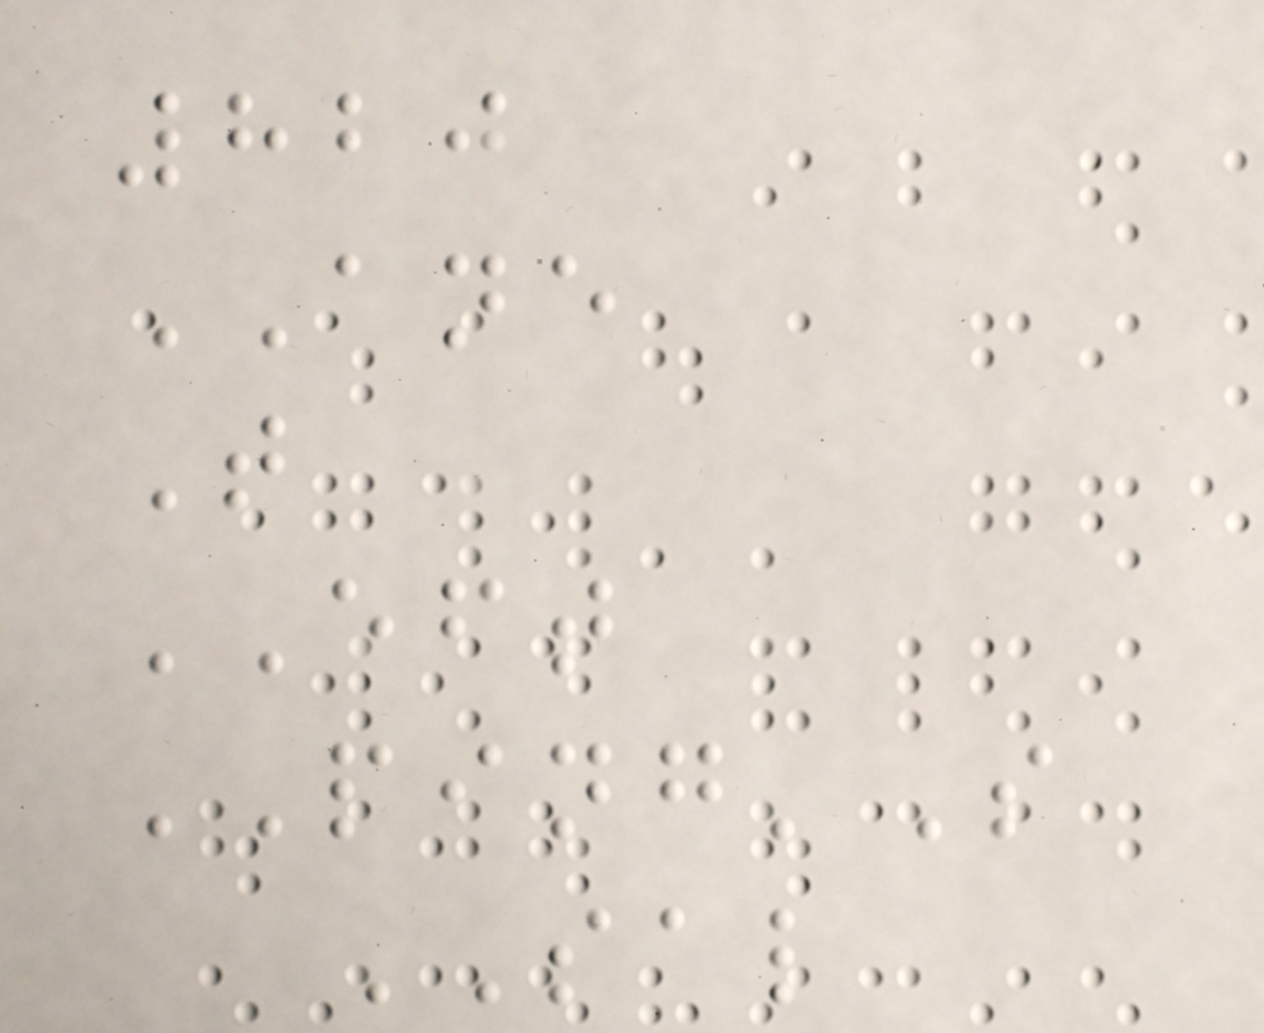820
ANE
T
EFT
PING'S
SAL
